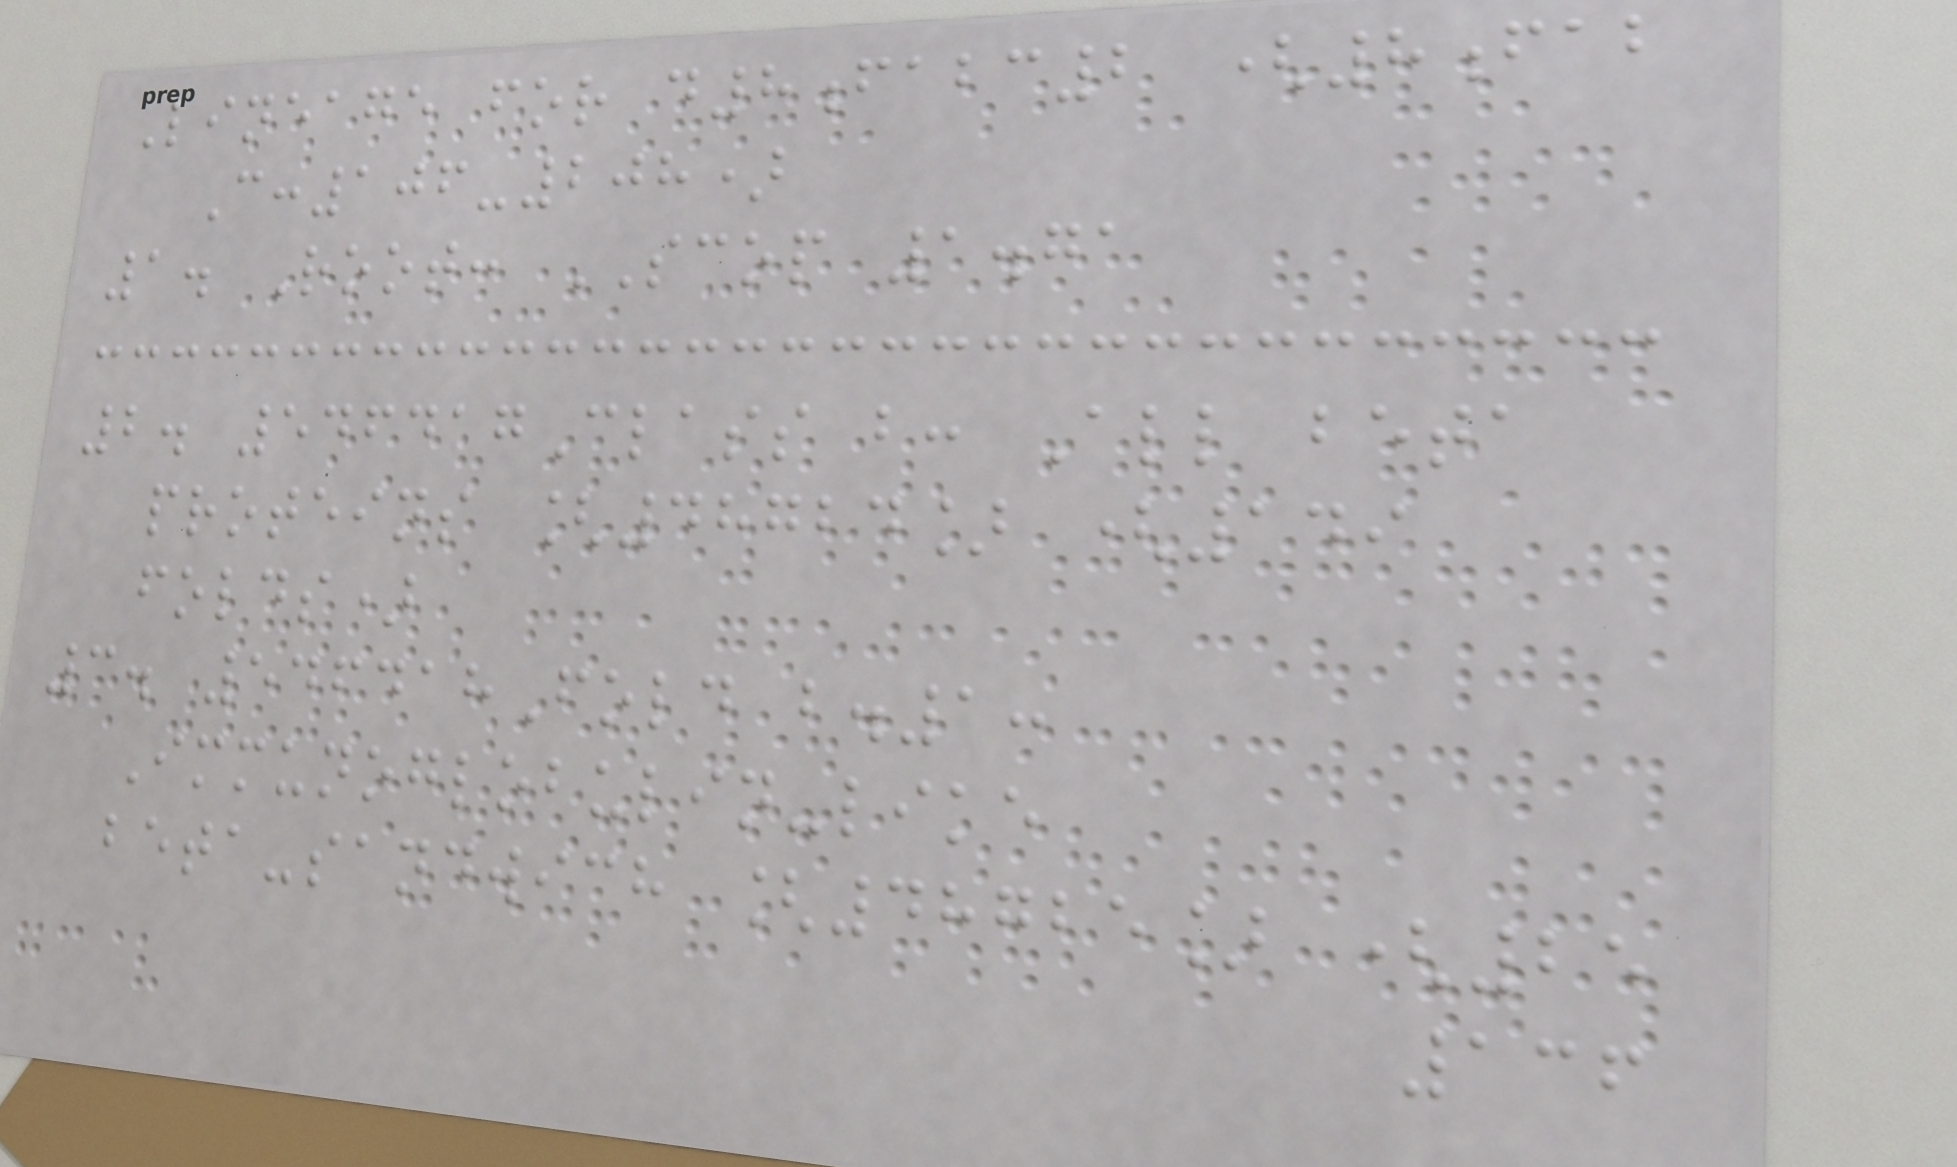Lineage for d8fabc2 (8fab
C:106-208)
1. Root: SCOP 1.71
2. 546417Class b: All beta
proteins [48724] (149
folds)
3. 546418Fold b.1:
Immunoglobulin-like
beta-sandwich [48725] (25
136
